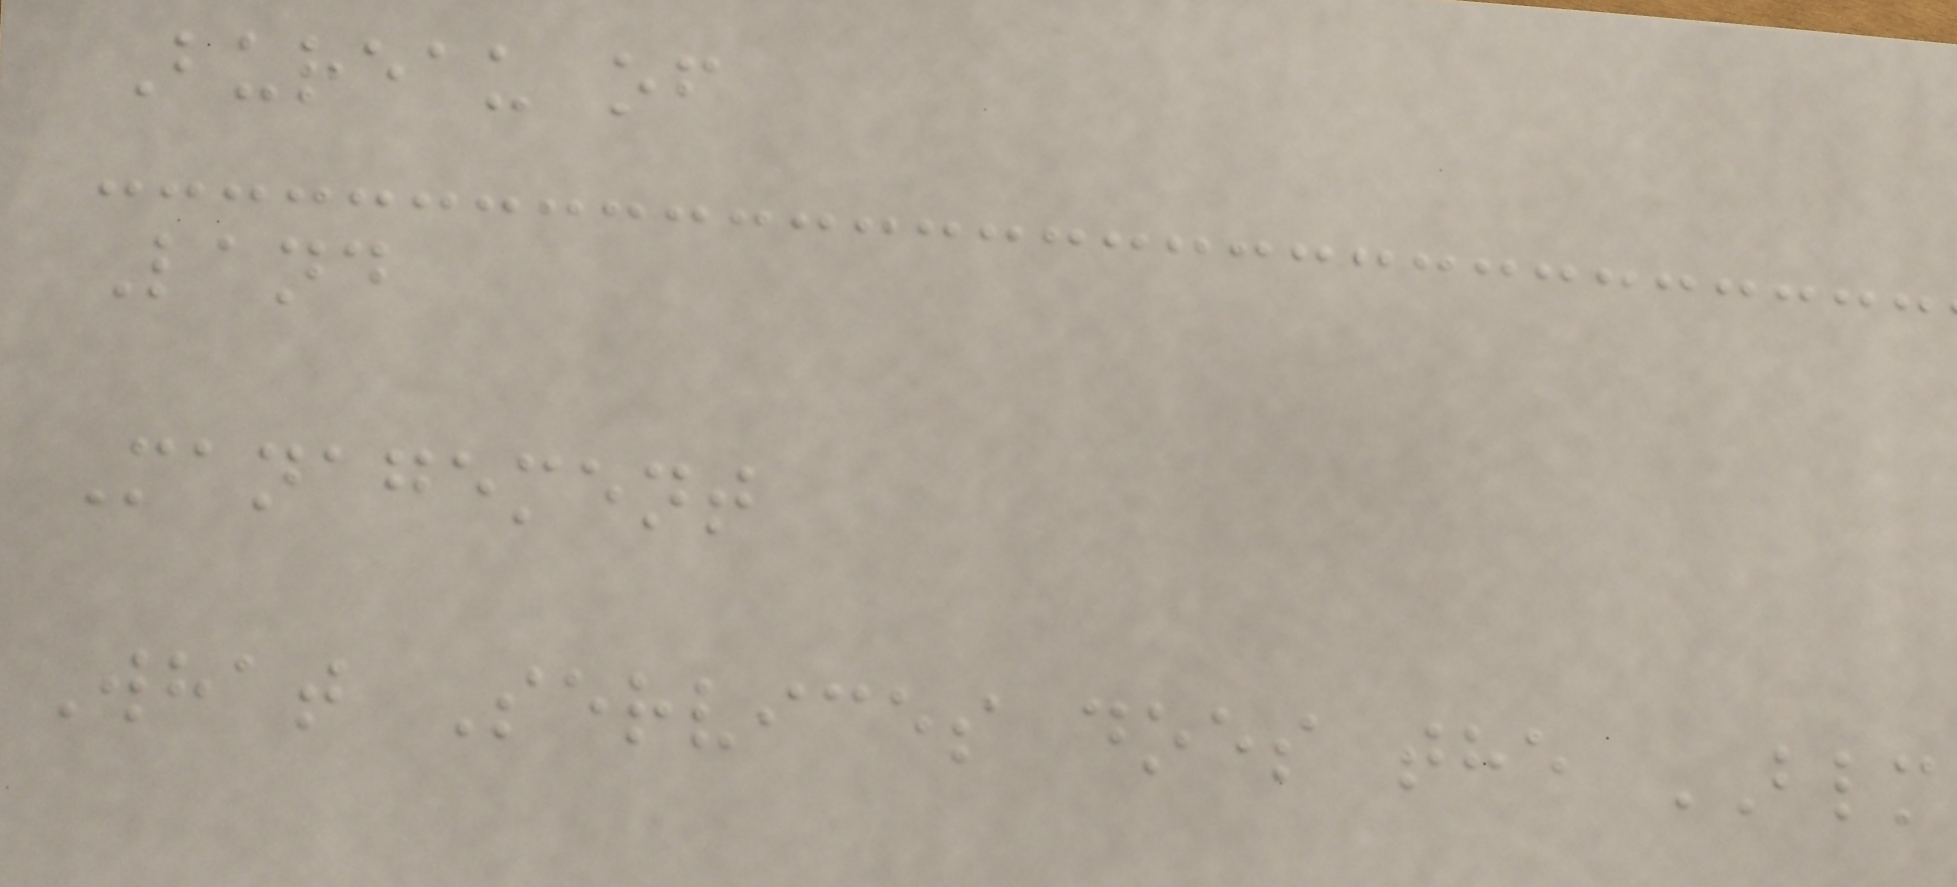Bureau of
Land
Management
What Services does the BLM
